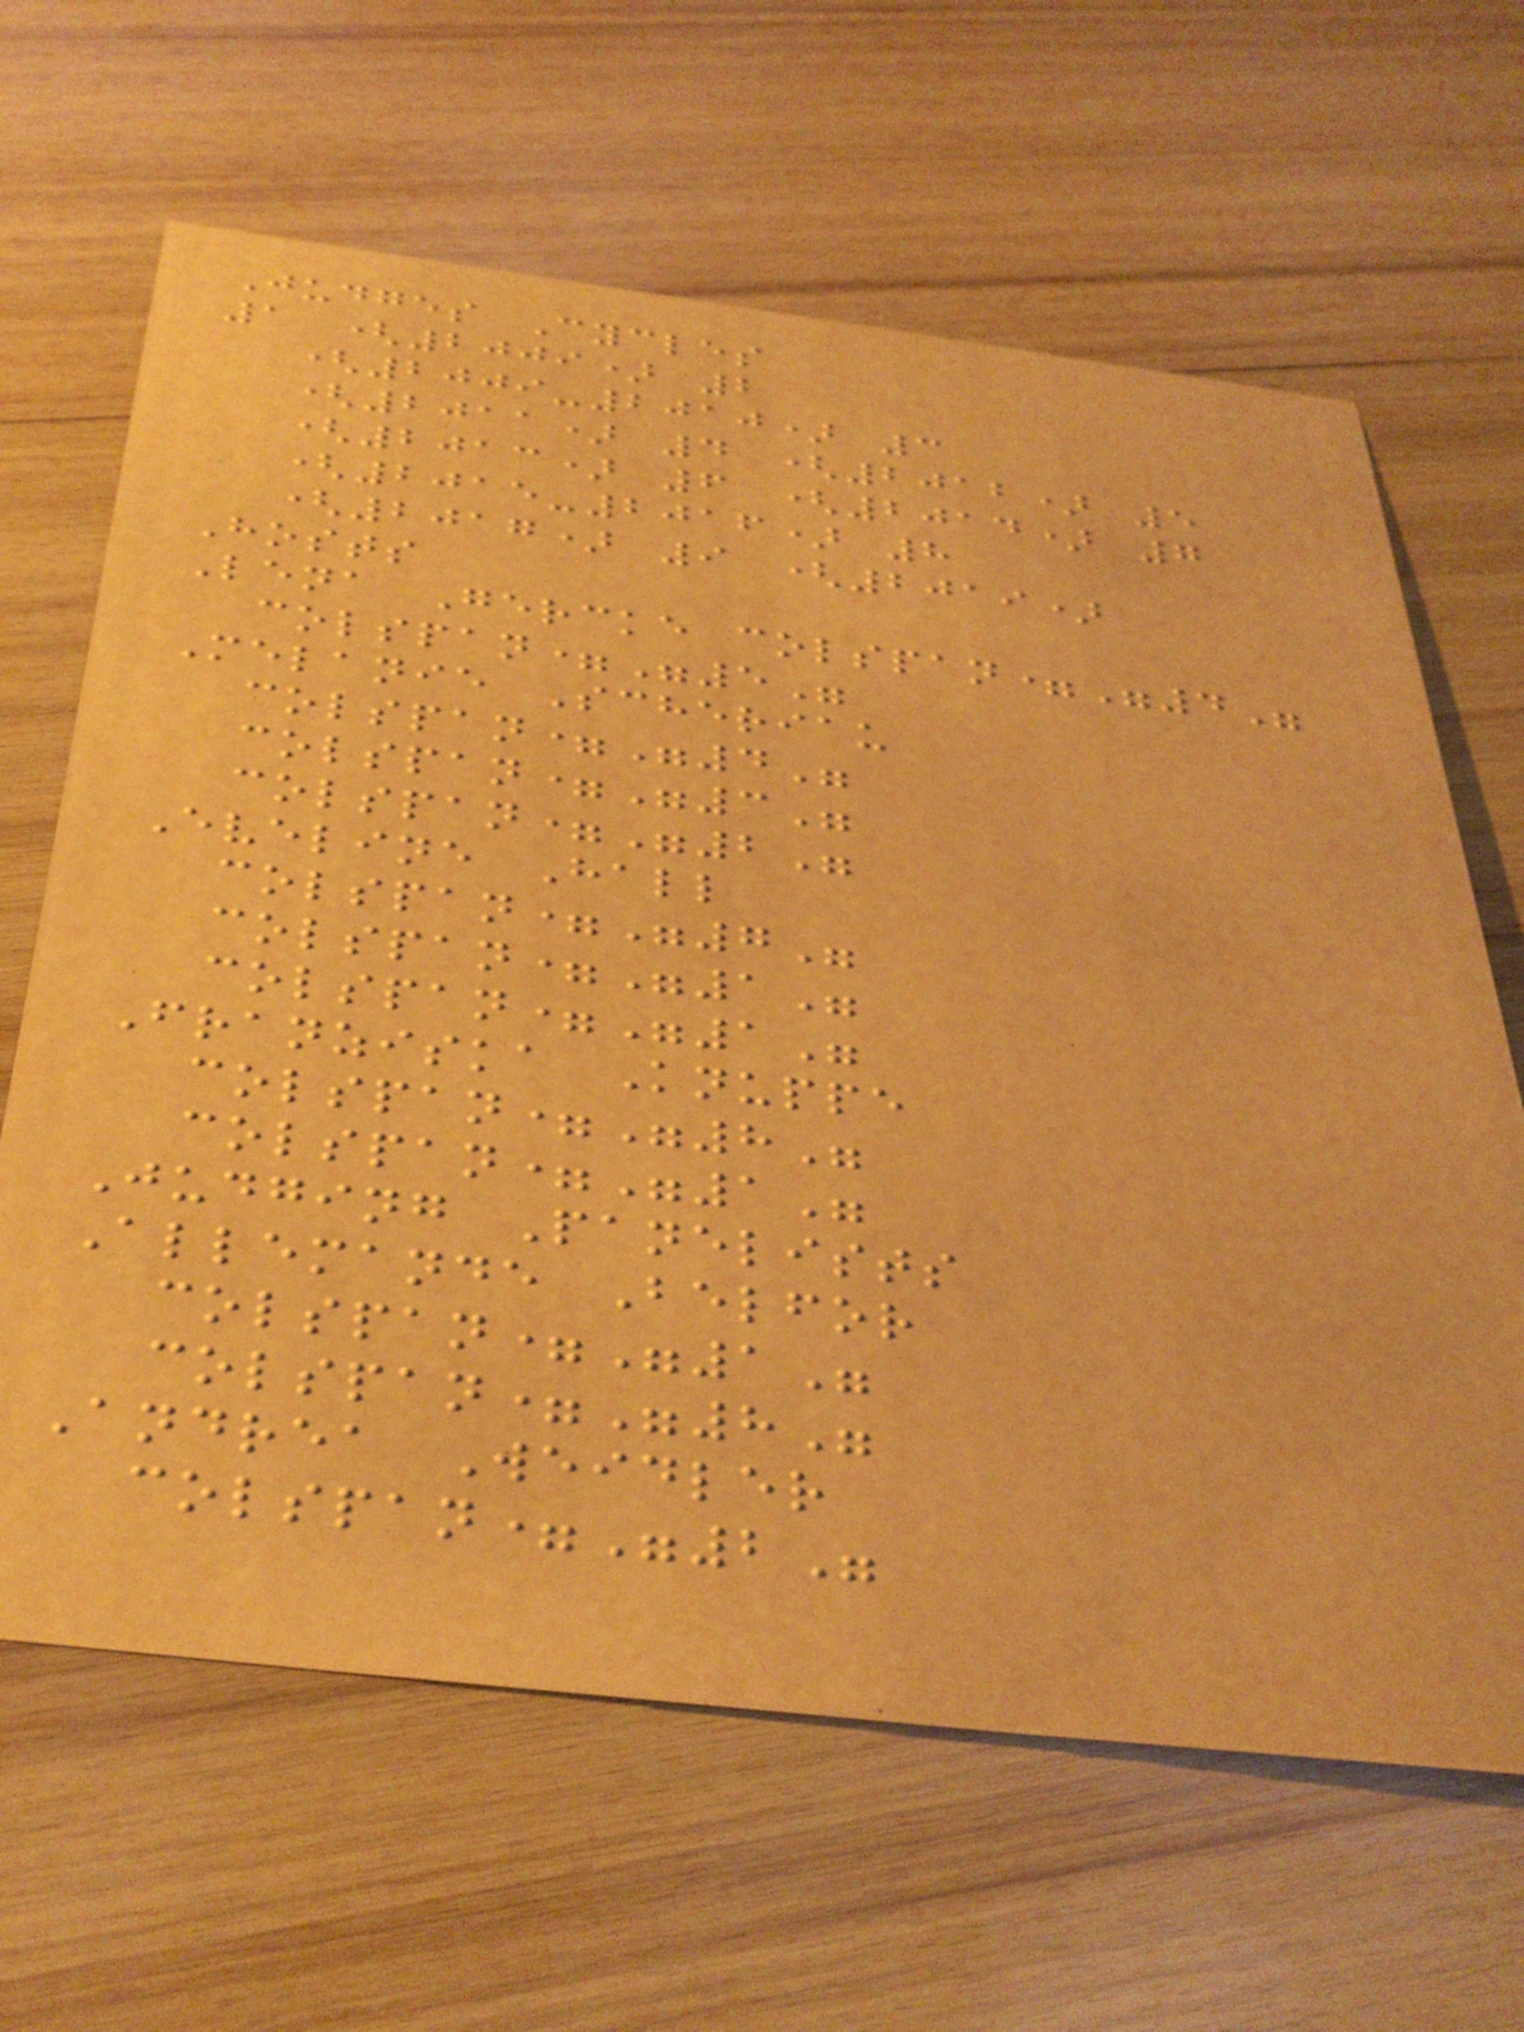Judges Cycles
1 (2009) 2
(2009-2010) 3
(2011) 4 (2012) 5
(2013) 6 (2014) 7
(2015-2016) 8
(2017) 9 (2019)
Hosts
Lena Gercke colspan="4"
colspan="5"
Melanie Scheriau
colspan="4"
colspan="3"
colspan="2"
Eveline Hall
colspan="7"
colspan="1"
colspan="1"
Franziska Knuppe
colspan="8"
colspan="1"
Judging Panelists
Allemande Belfor
colspan="1"
colspan="8"
Andrea Weidler
colspan="2"
